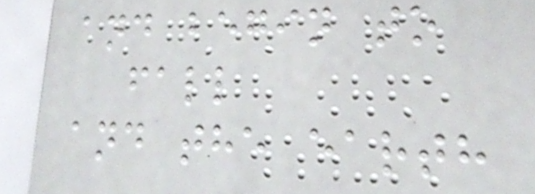and begin to
fall
and the earth
